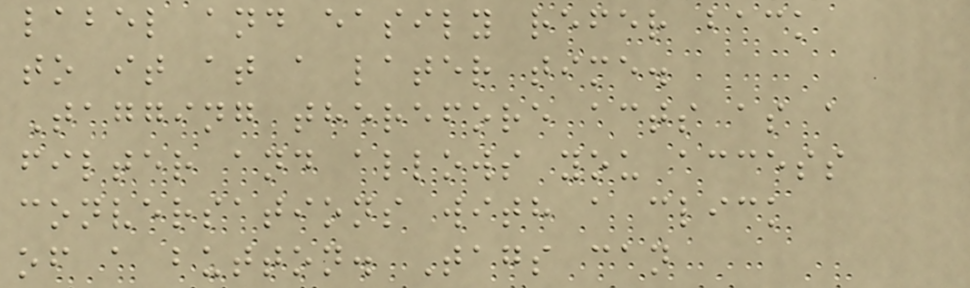label and easily refer back
to it at a later time.
Tagging therefore acts as a
filter and allows you access
conversations with a click
of a button. Tags can
